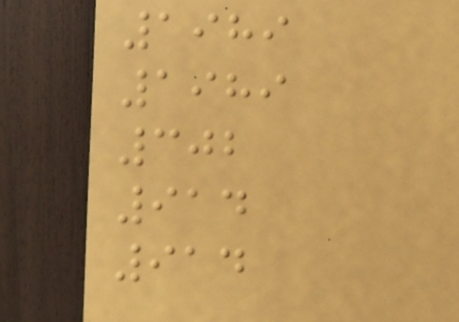1989
1989
302
914
914
